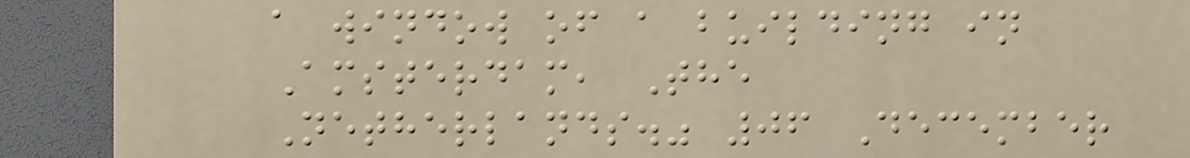a window of a building in
Amsterdam, The
Netherlands." 06 December
